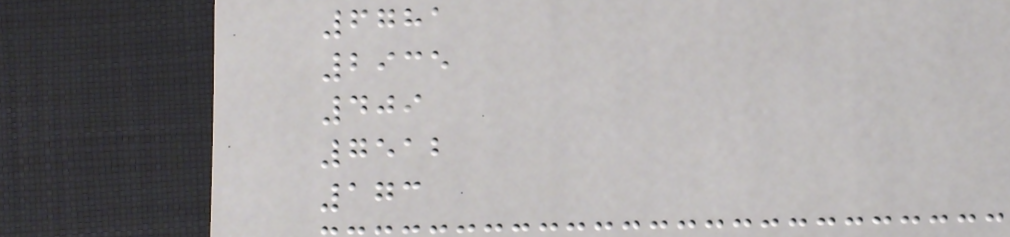6781
2935
409
7512
173
